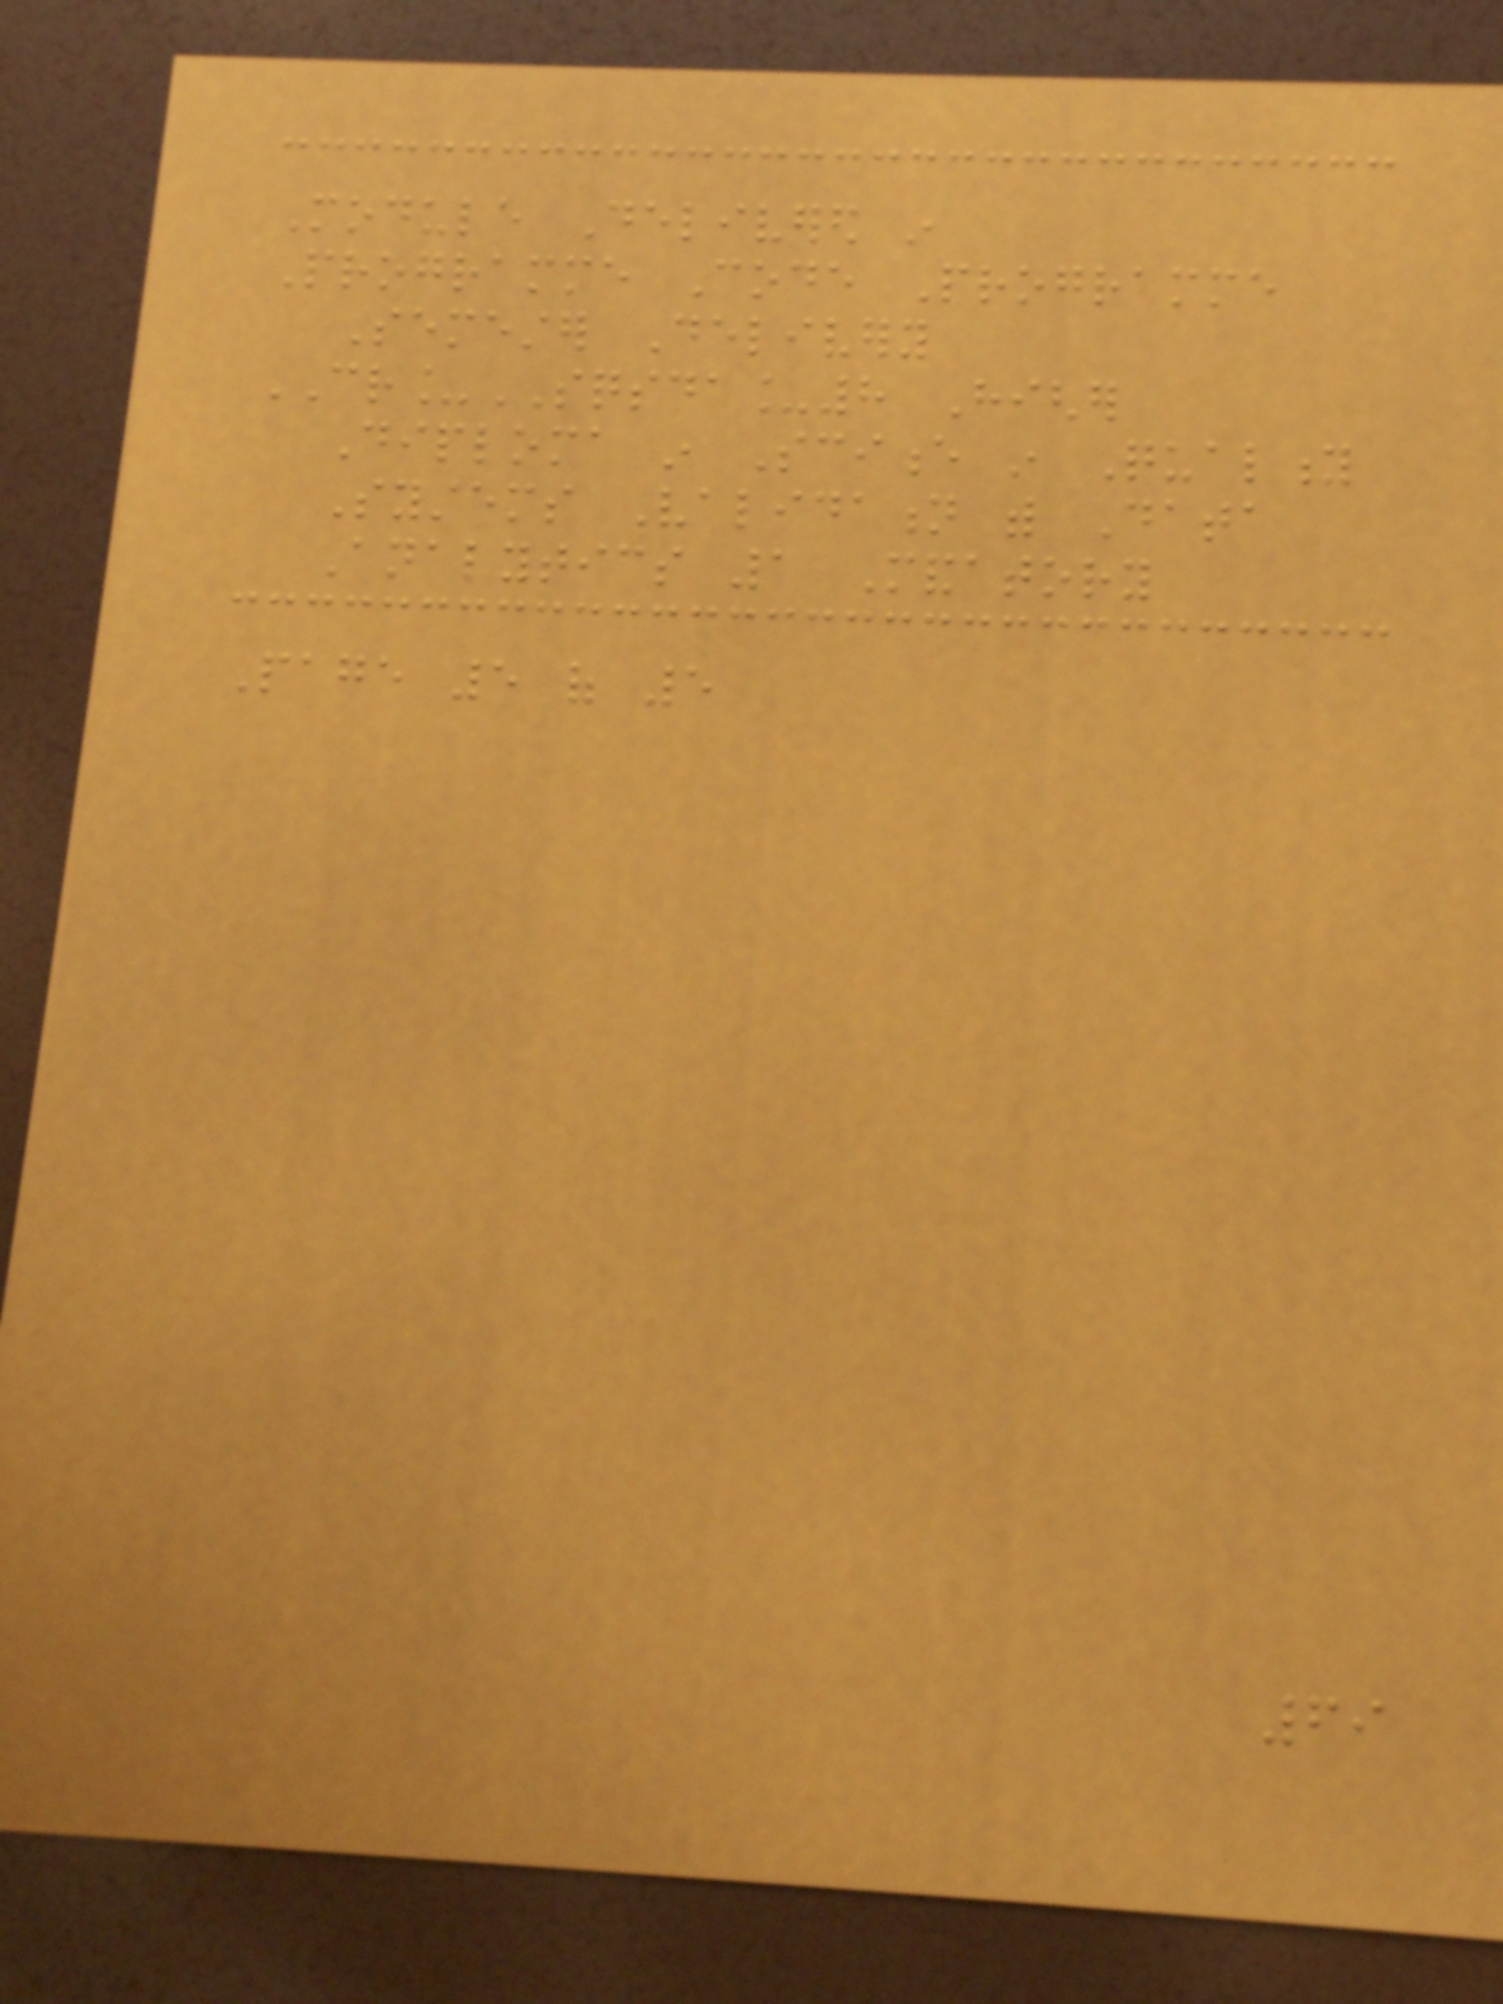Module Delivered in
Programme Code Programme
Semester Delivery
CR_SQSDA_8 Higher
Diploma in Science in Quality
Systems Validation with Data
Analytics 1 Mandatory
Page 5 of 5
69
